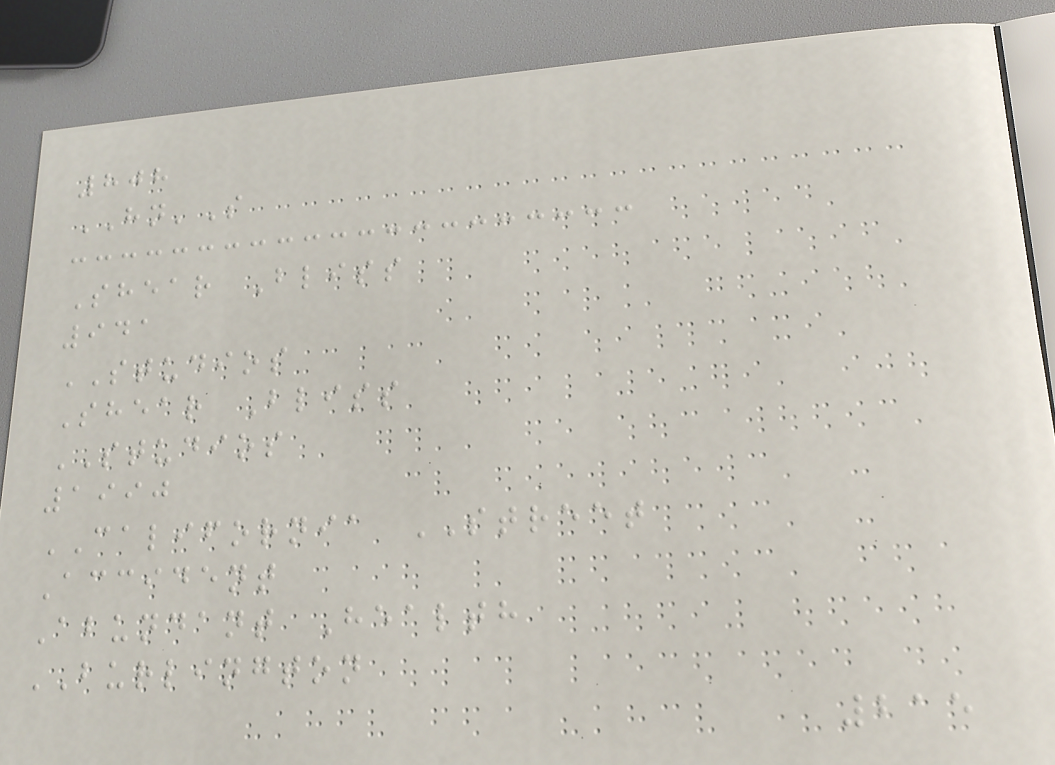808
HN'S
Shear Bliss
941
STUDIOS
Shear Bliss
STUDIOS
1990
CALIFORNIA STREET
Accident
Abundant Health
BURLINGTON
215
